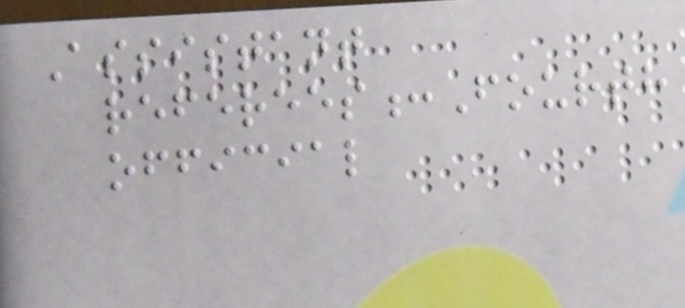Assistant
referees:Fourth
official
